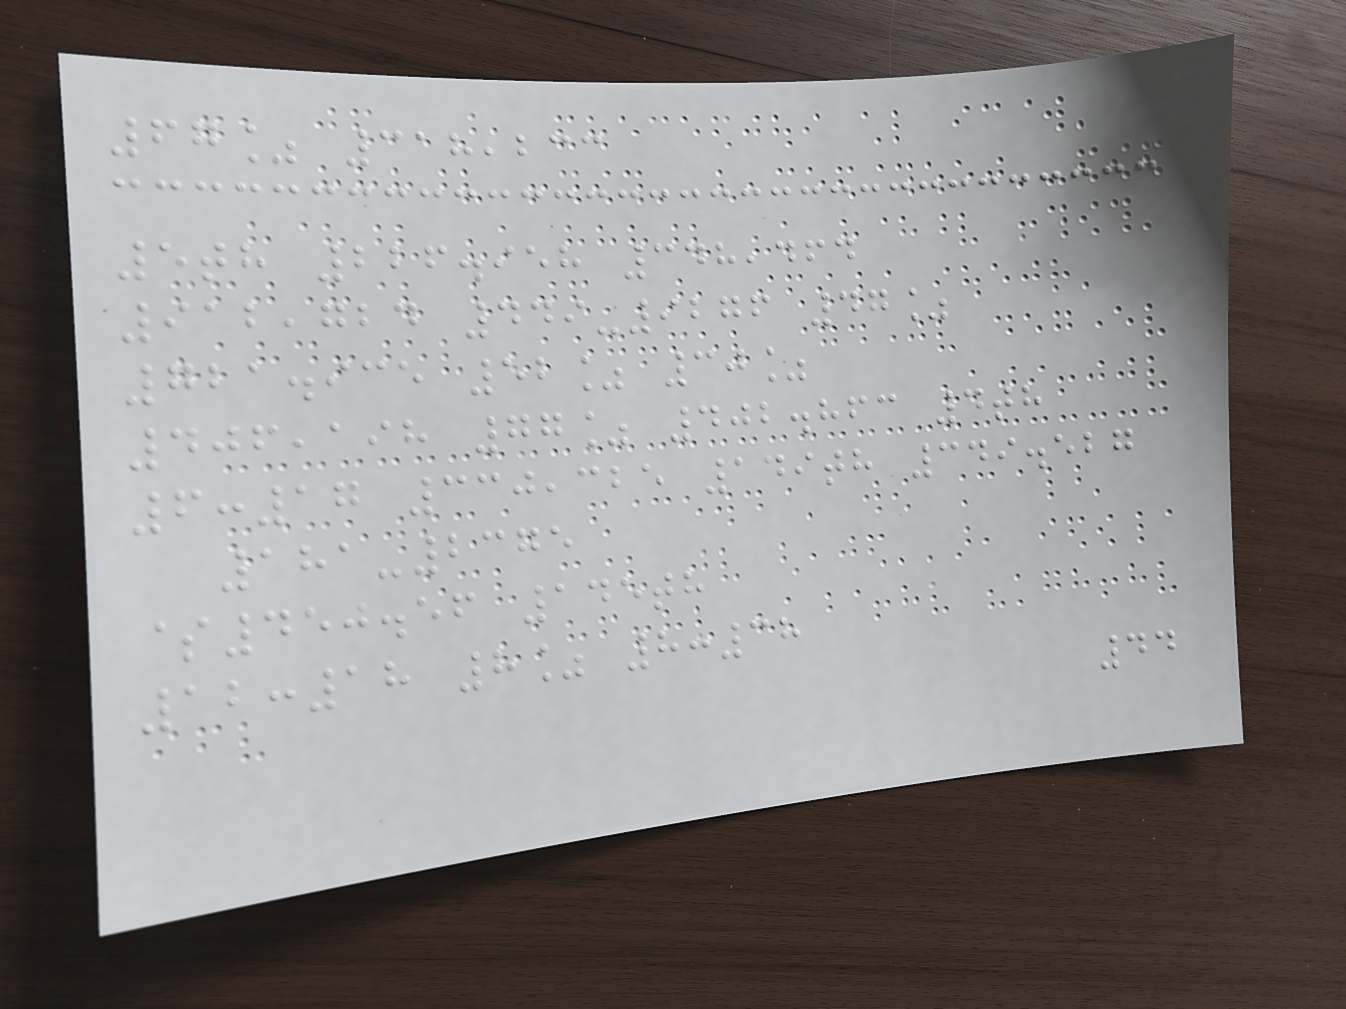67% 318,233
5th 226.958 348,464
912,724 449-9276 47%
721.935 52% 30%
406,198 77% 402.863 4th
6:17 330,325 149th 349.527
181-2375
$450.56 145th
12:18 8% 8:38
44
